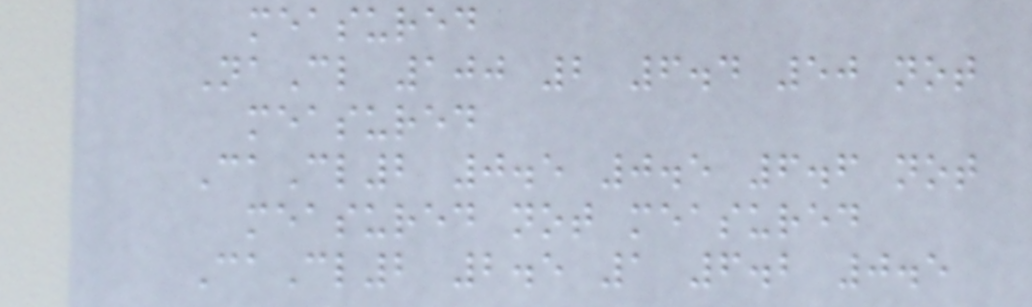measured
NaCl 100 2 6.4 50 not
measured
CaCl2 0.5 0.5 6.6 not
measured not measured
CaCl2 2.5 1 6.2 0.5
